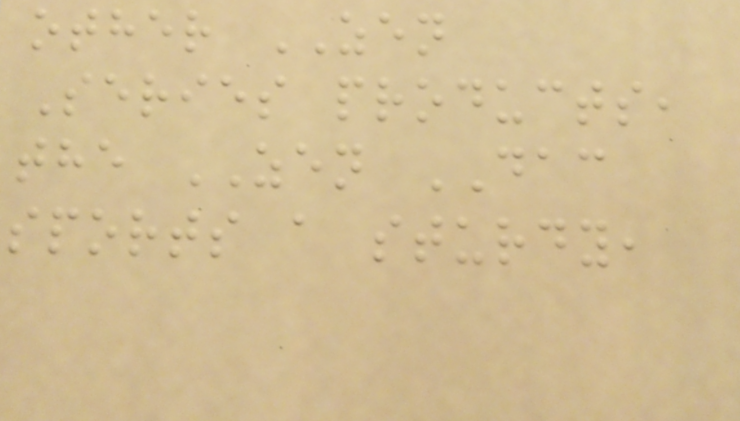other ZEN
Series products,
the ZEN DAC
sports a sturdy,
